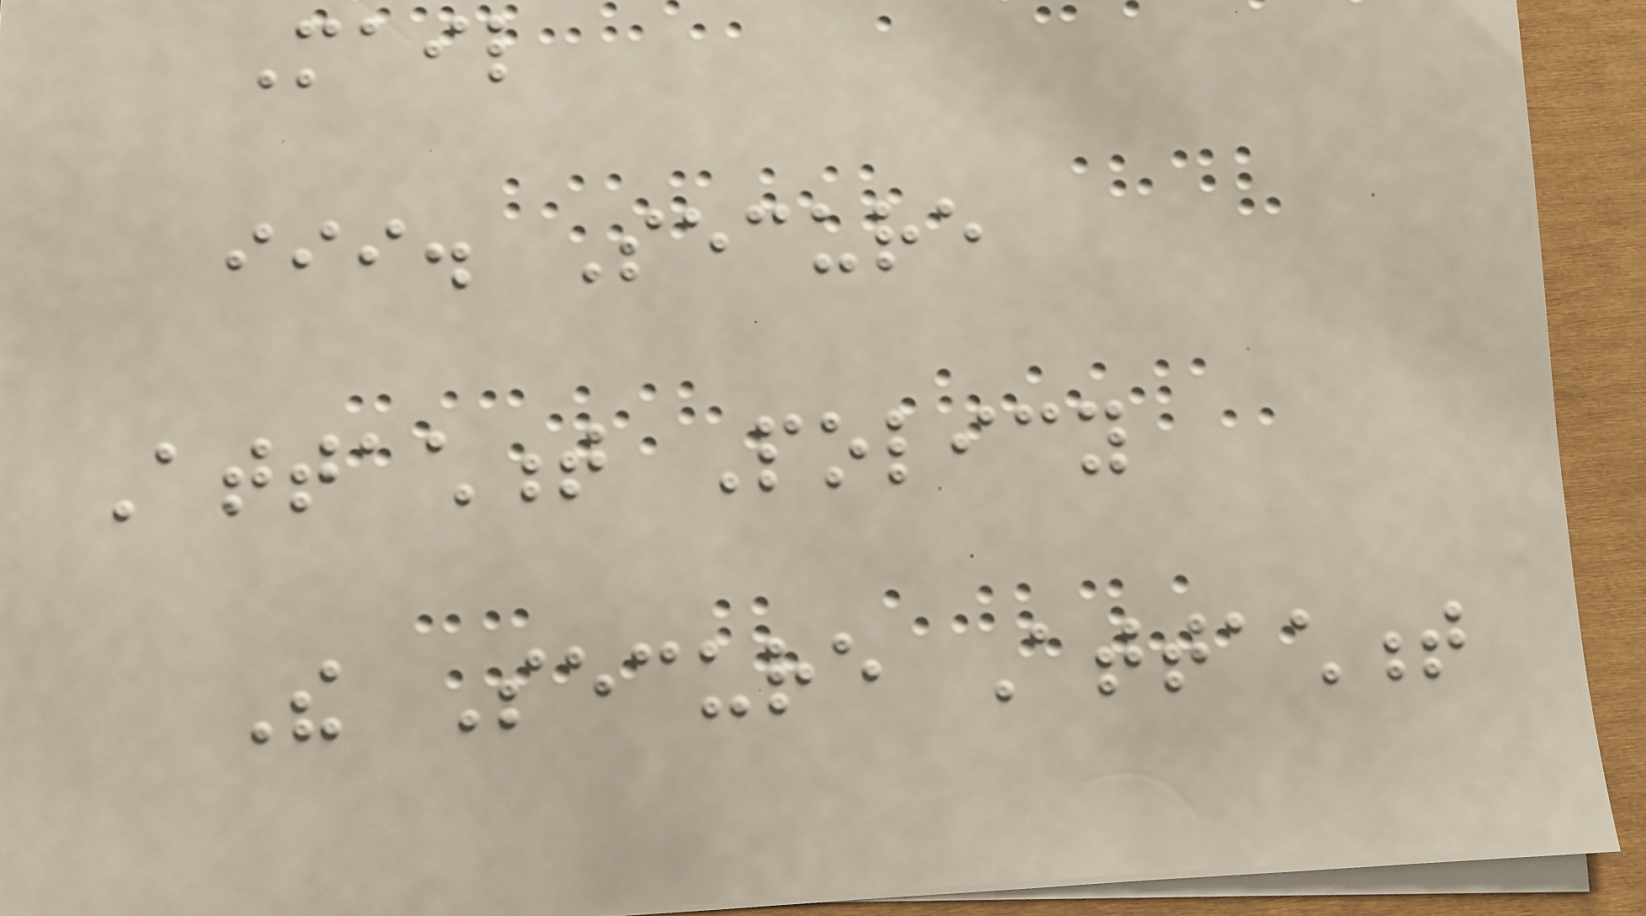Mail
iii. Secure
Attachment Policy
The Secure Attachment
